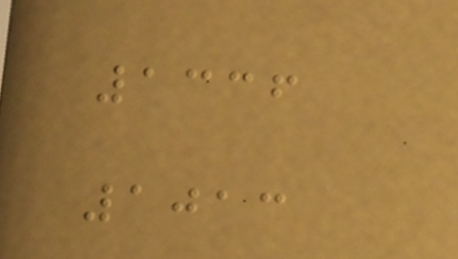1336
1013
